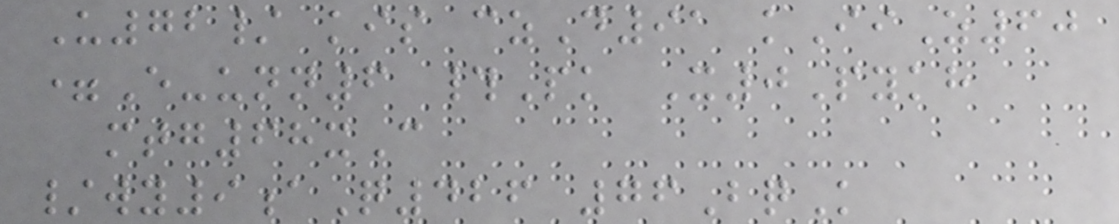U72/ kis czD91 kIiZ60
=E-unn6 #Pk X0Pykh
mtg68xC
/wy9aQ426 76BqK
